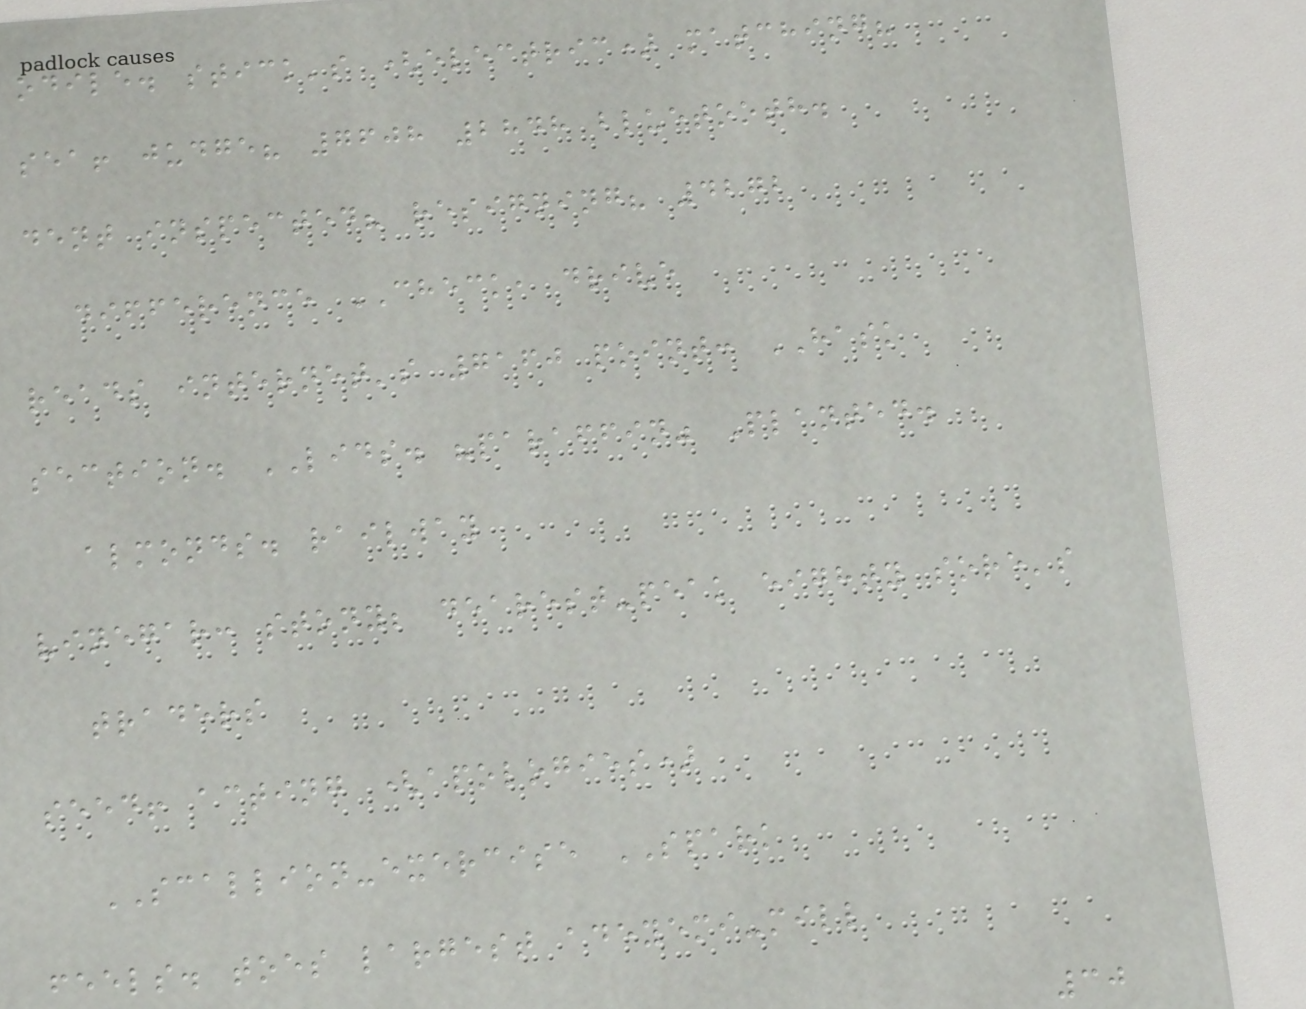odile. stick's (electric) matching?
sea! judge? 7608 2848 bluetooth.
dent inspected? resigning? 4272
difference CHECK, drive
reads internet's 7160 point: HASK
section. LIDS. "paraffin" Planted.
almonds. railway
vinegar: stony; dearest-peak eighty sore's
traders
seed! acting (apologies)
SCALLION-exercise SPARK
feels. toes largest adeyemi-mill
30
